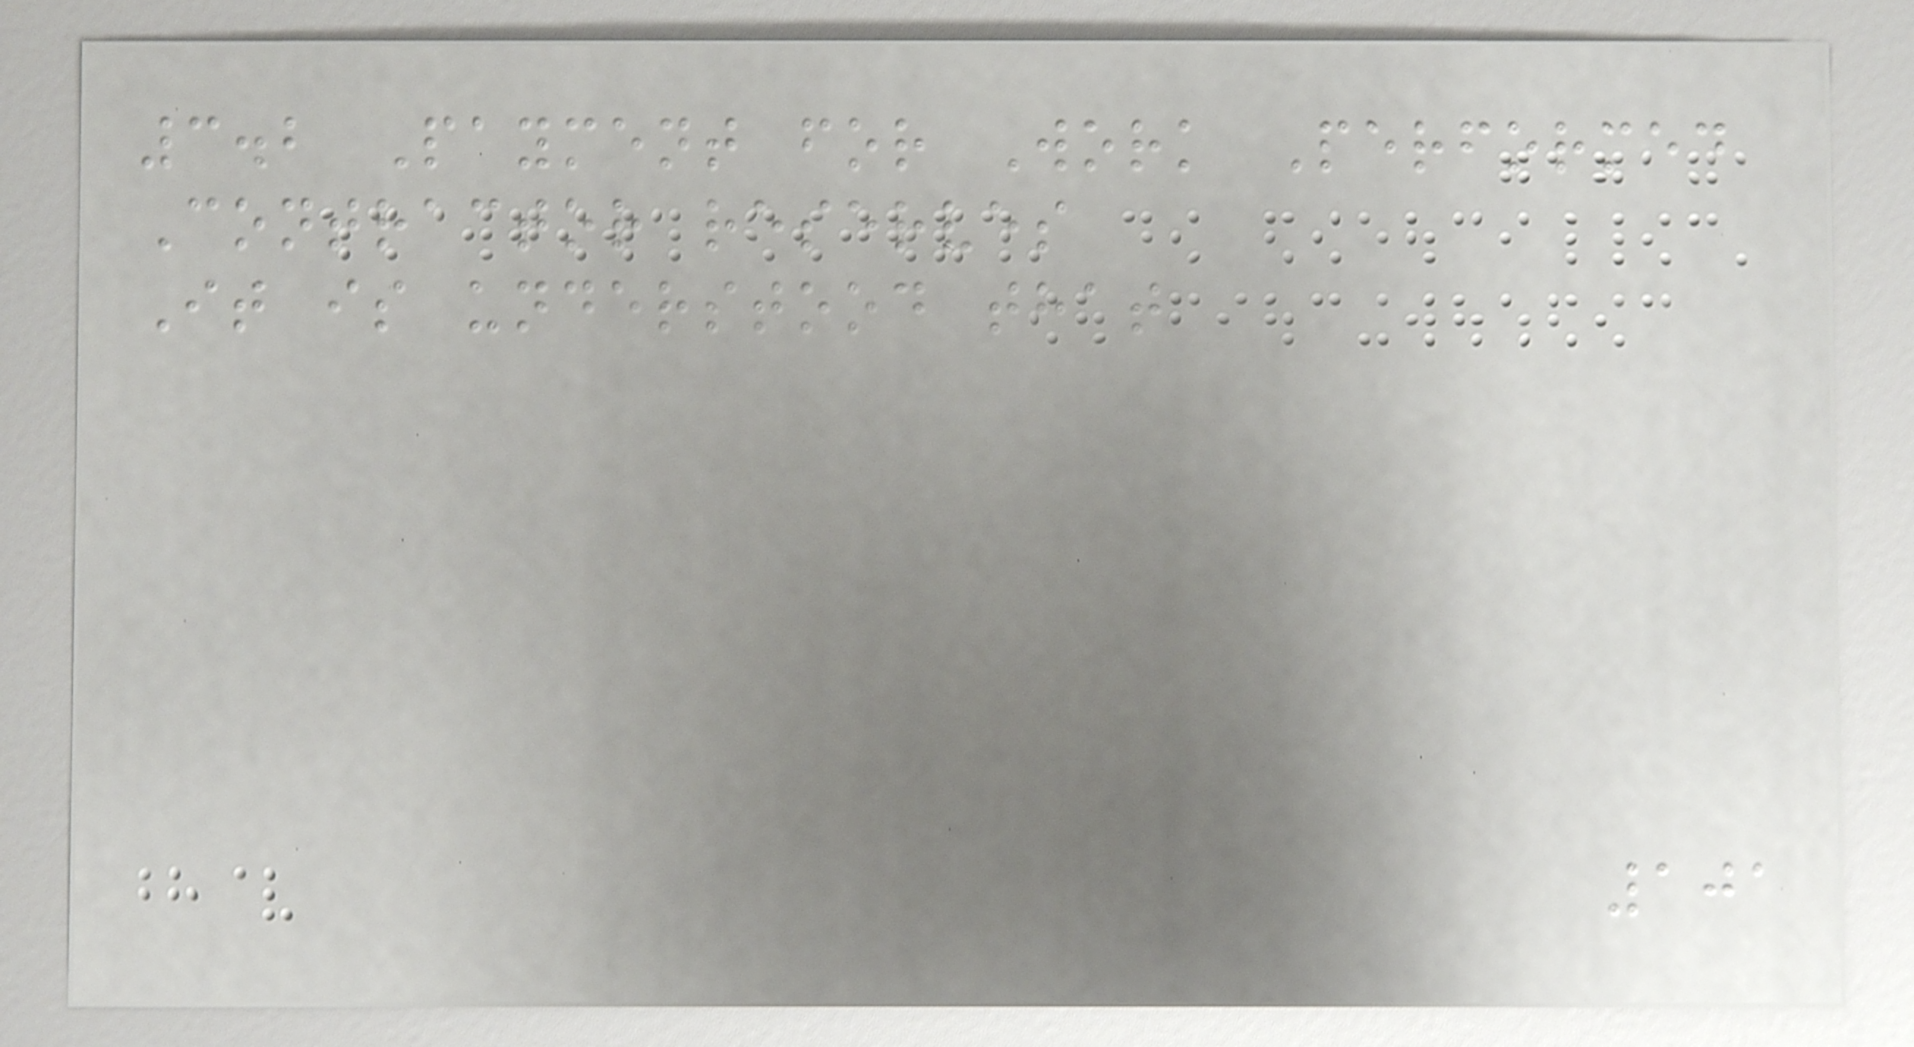3.2 Payment for Work Performed
Contractor reserves
It is understood that
101
